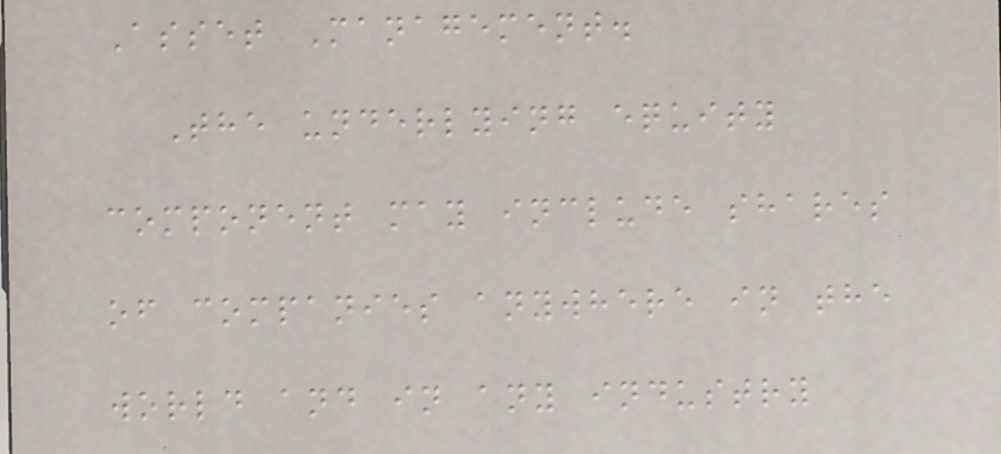Asset Management.
The underlying equity
component may include shares
of companies anywhere in the
world and in any industry
